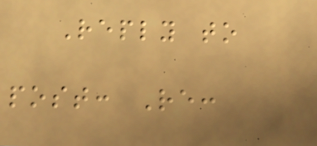Reply to
post: Re:
